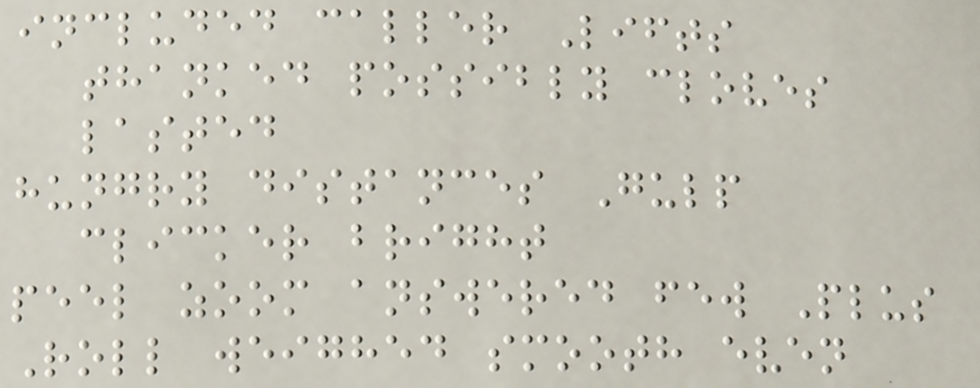included caller Lifts
thanked possibly cloves
lasted
hungry distances Gulp
clicker bright
peel zoom answered few Plus
Roll weighed smooth even
